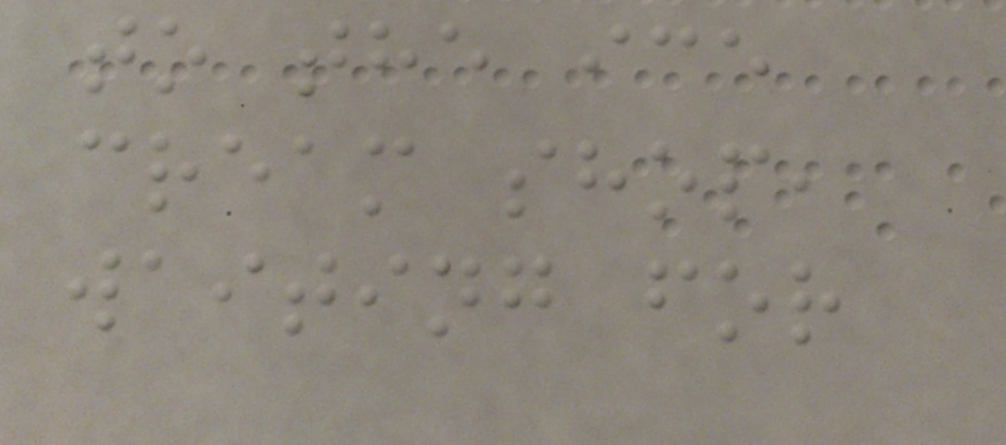to the ice
cream shop,
waiting for
